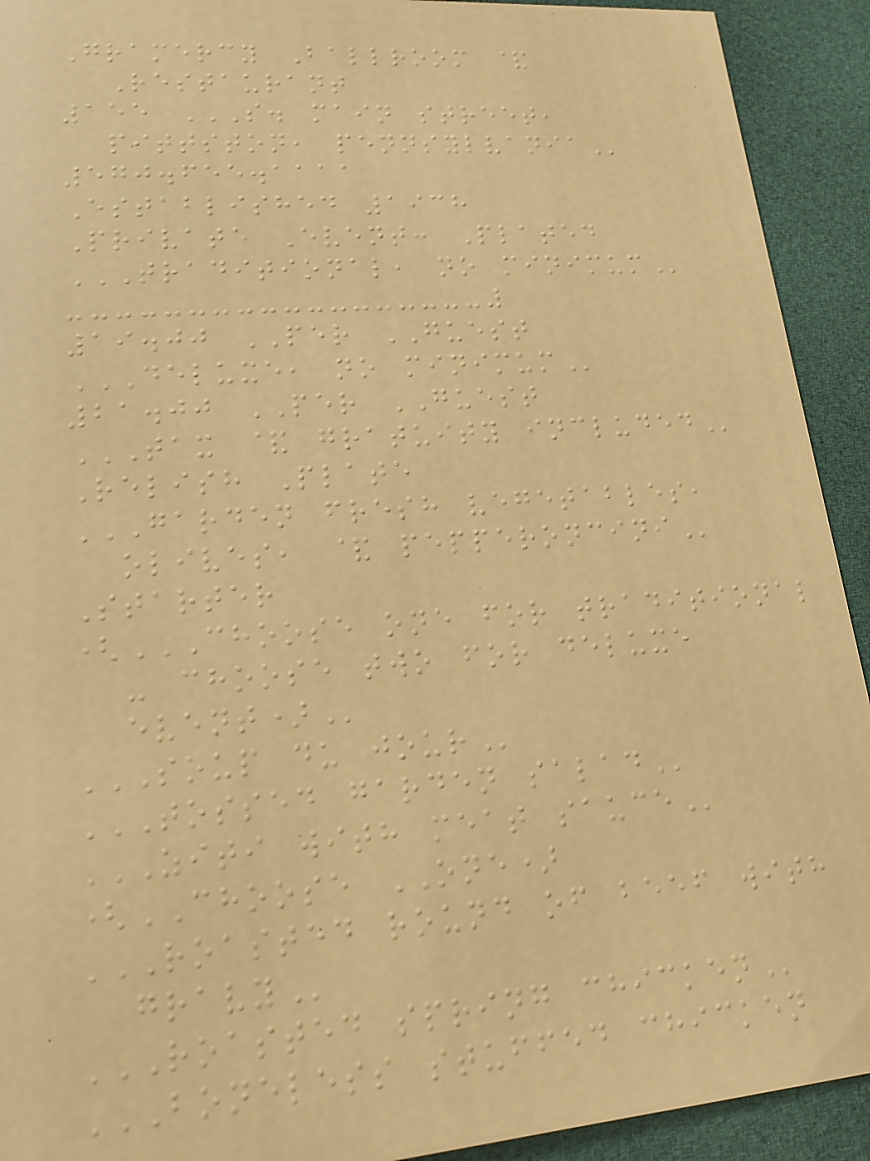Gramercy Ballroom &
Restaurant
155 S. MAIN STREET,
PITTSTON, PENNSYLVANIA
570.655.1111
Established 1938
Private Event: Plated
TRADITIONAL, NO MINIMUM
19.00 PER GUEST
DELUXE, NO MINIMUM
21.00 PER GUEST
TAX & GRATUITY INCLUDED
Relish Plate
GARDEN FRESH VEGETABLES,
OLIVES, & PEPPERONCINI
Starter
(CHOOSE ONE FOR TRADITIONAL
- CHOOSE TWO FOR DELUXE
EVENT)
SOUP DU JOUR
TOSSED GARDEN SALAD
ZITI WITH MEAT SAUCE
(CHOOSE ONE)
ROASTED ROUND OF BEEF WITH
GRAVY
ROASTED SPRING CHICKEN
BONELESS STUFFED CHICKEN
